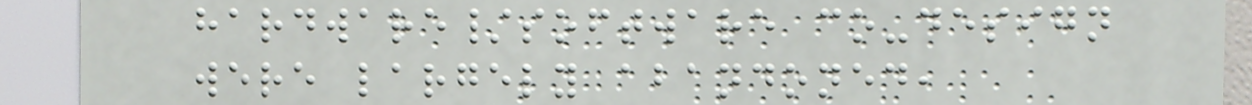hardware/software co-design
were largely abandoned,
